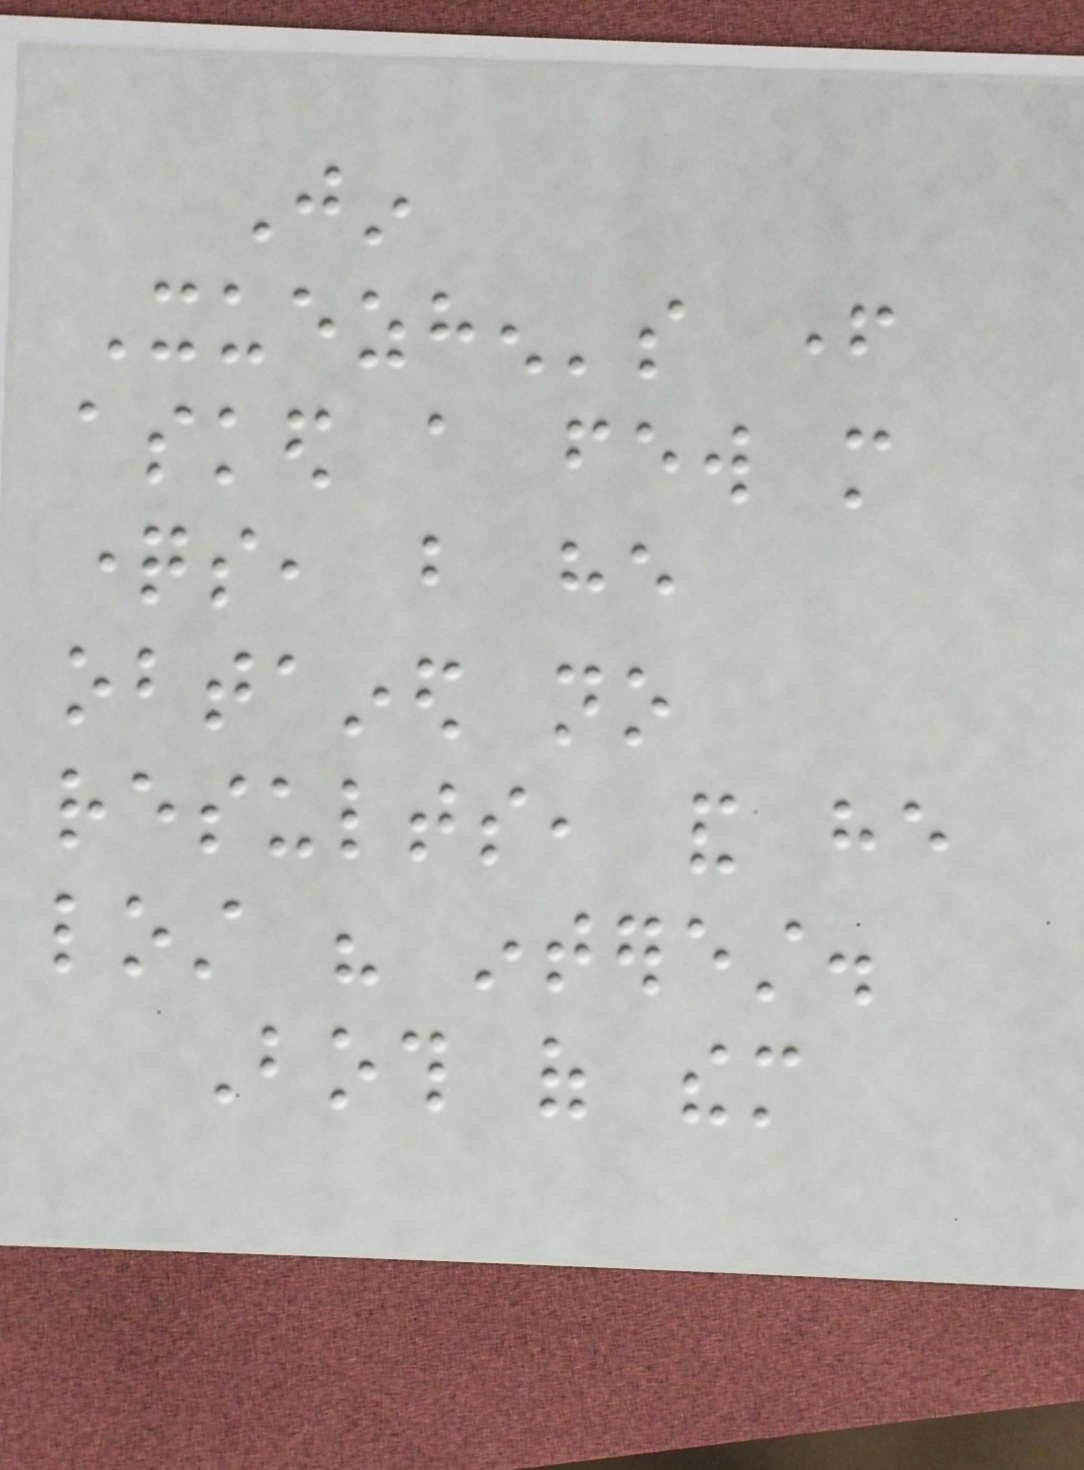Jin
Xuezhen's father
asked a few more
questions, but he
obtained no
results, and he
lost his interest.
Both of them
